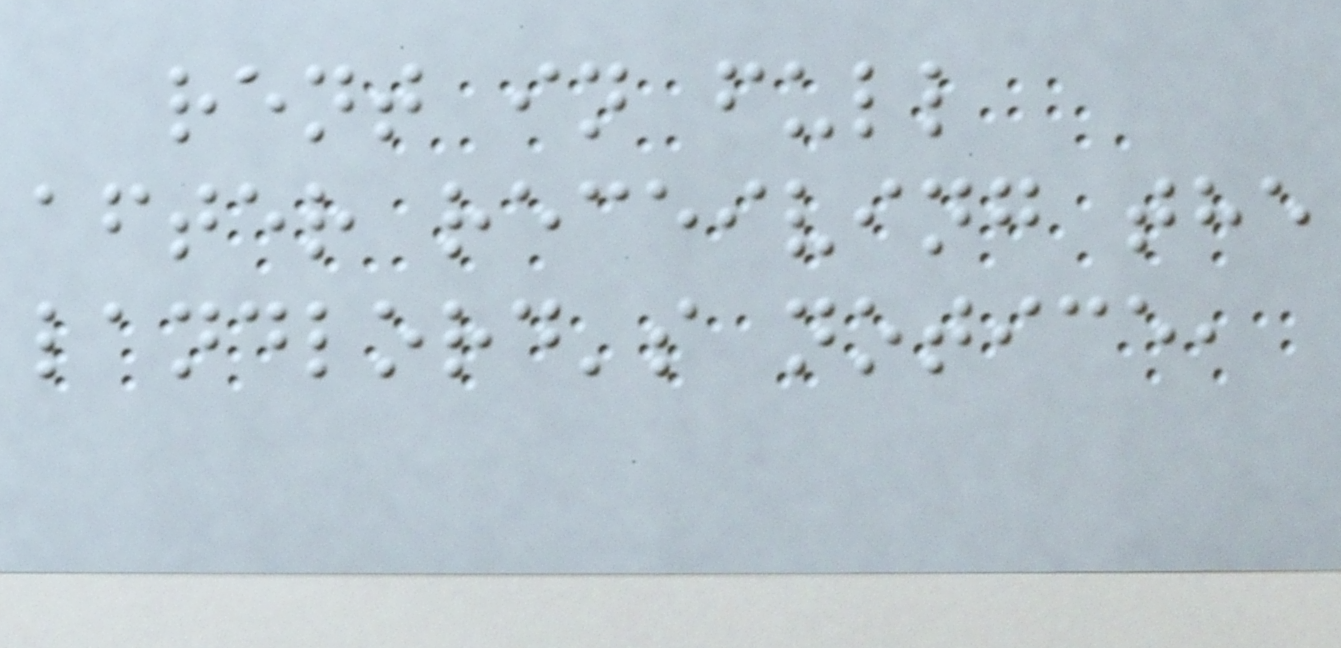rent in full
after receiving the
landlord's notice,
